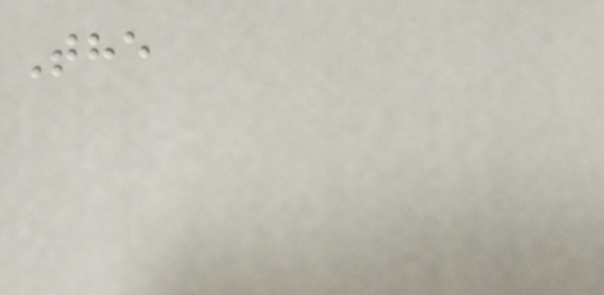The
